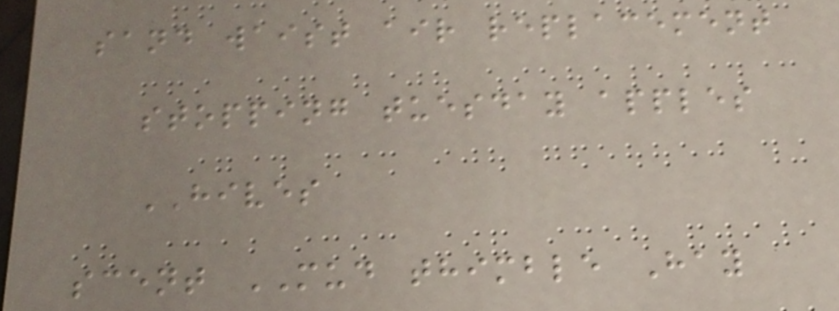sand waist air replacement
stopping tuesday apples
HIVES
scent MUD thimble Hay
